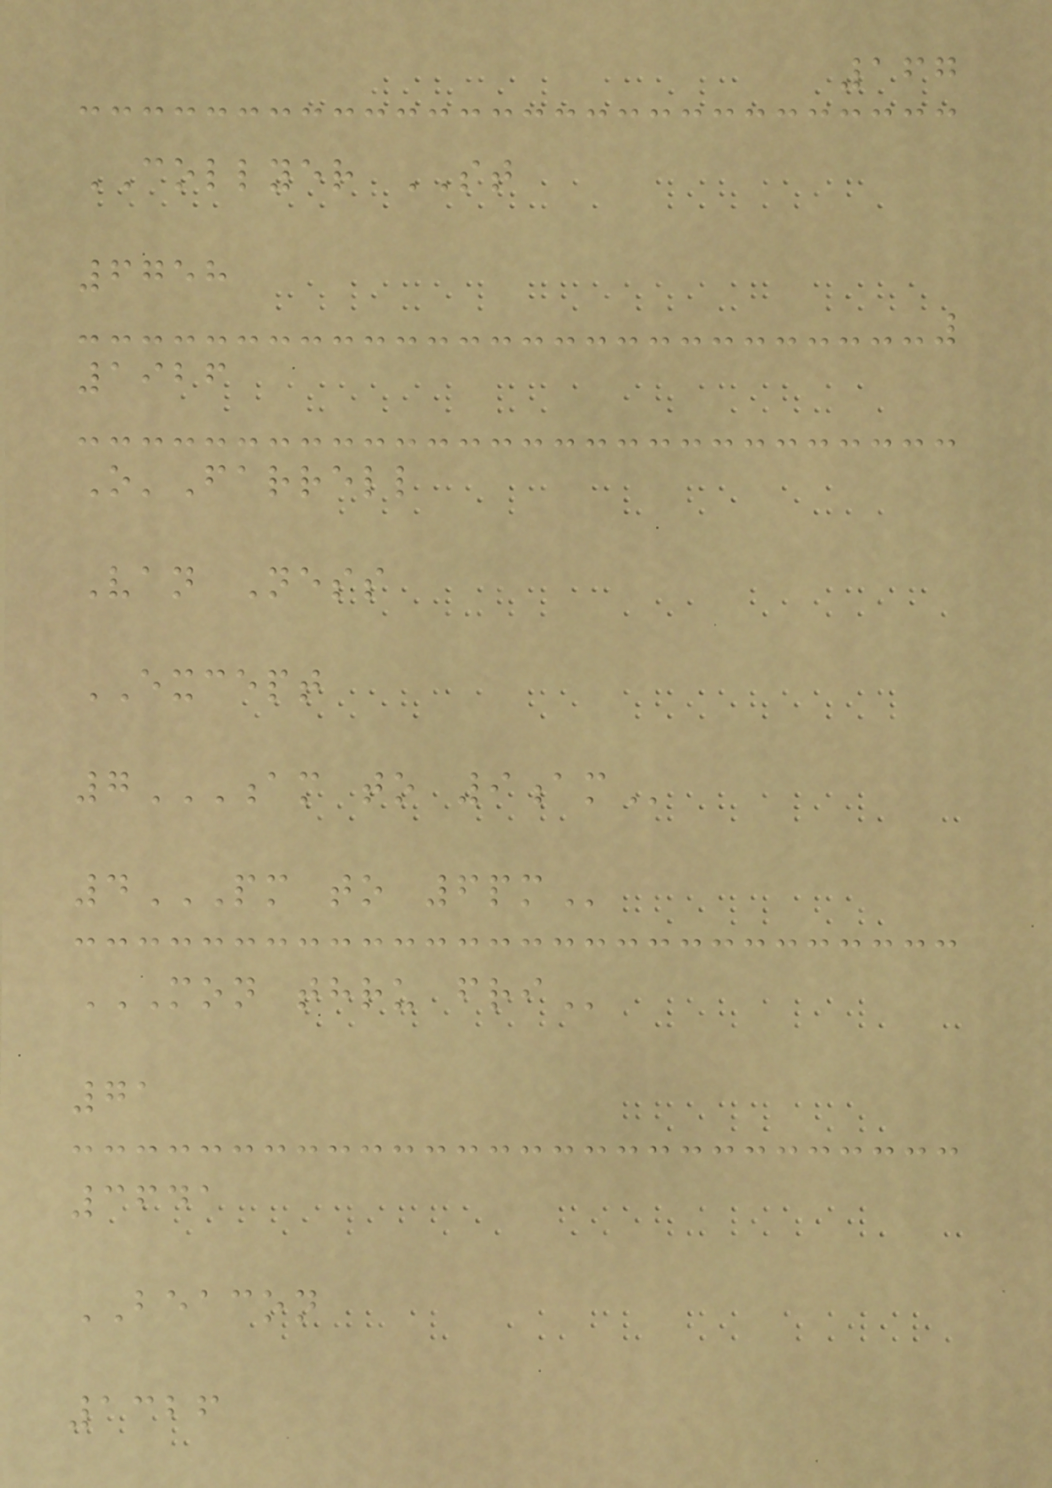167
COLLYER ST
6758
1926
O'Farrell
Van Ness
EXCEPT
7AM TO 9AM
4PM TO 6PM
MON THRU FRI
71
3641
BEACON
1326
